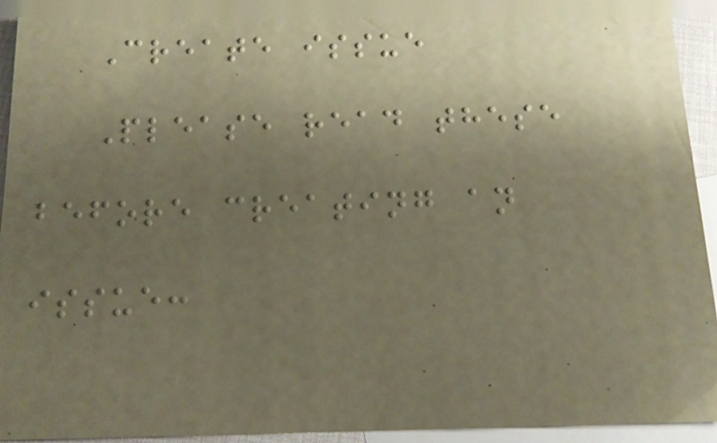Create issue
Please read these
before creating an
issue:
